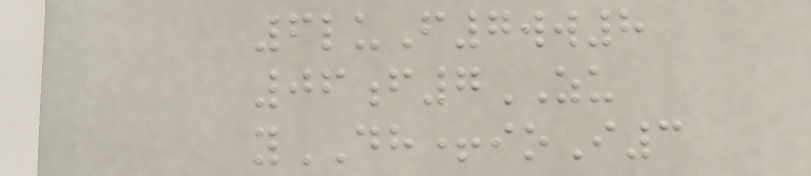6luF7ww8
06f7ZU
yDH+ioI3
